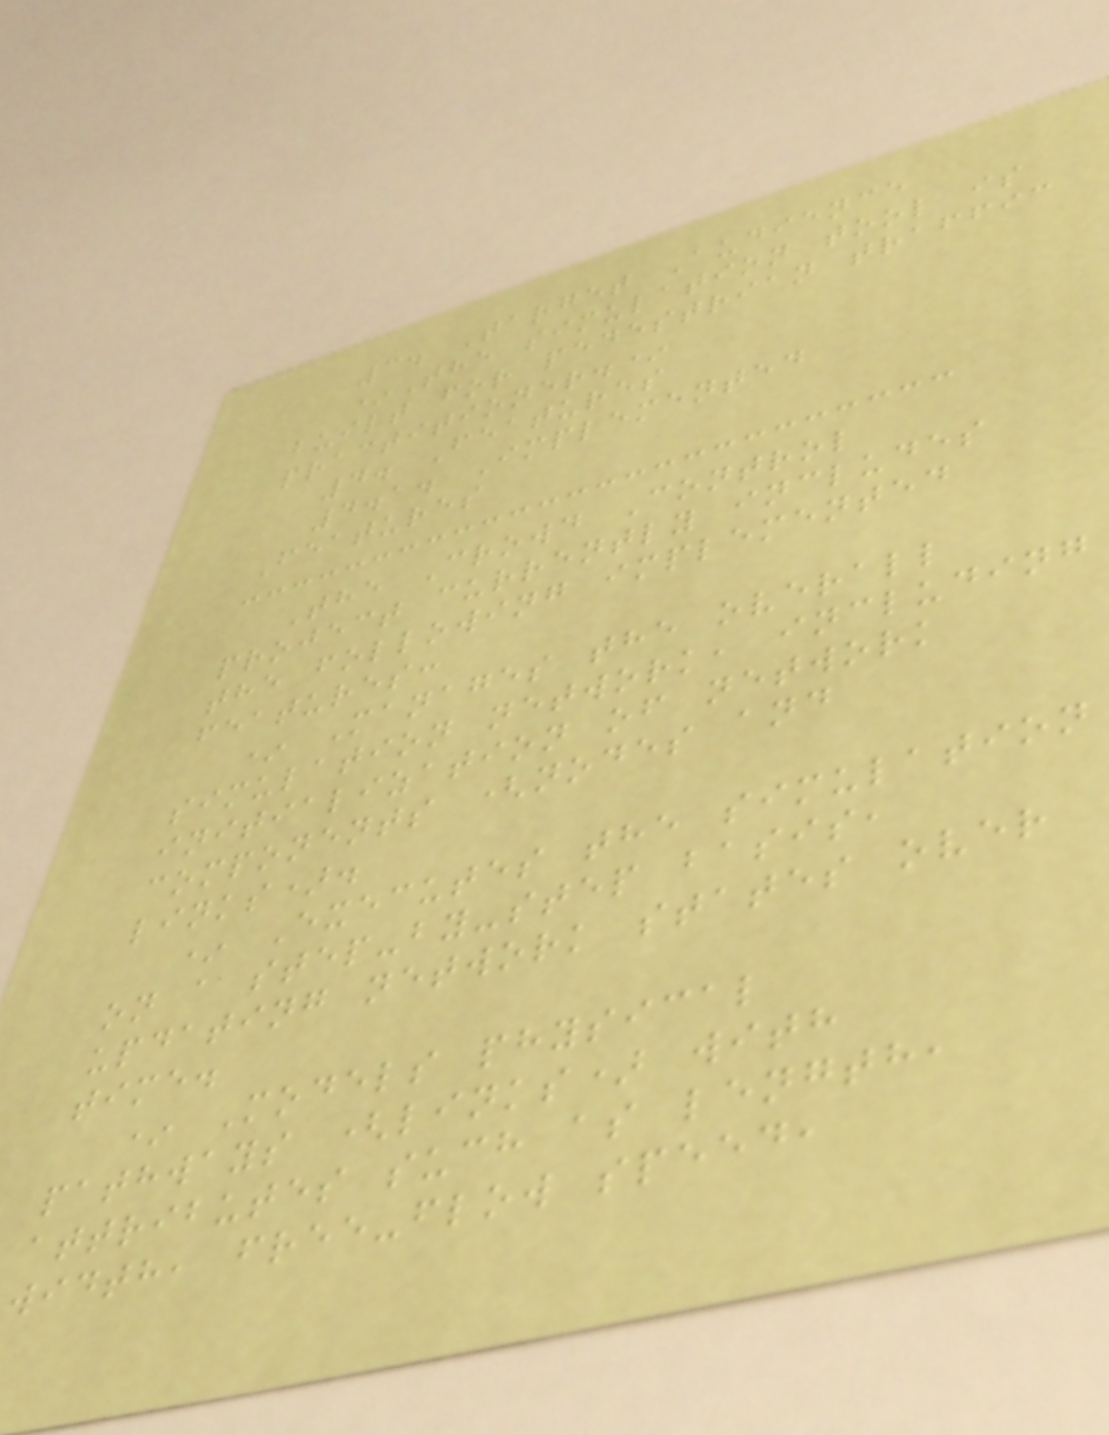3. Target Audience
*The simulation tool is
built for pedestrian traffic
practitioner.*
4. Features
4.1. Implemented
Features
The Crowd Control
project currently includes
the following implemented
features:
* Manages the overall
simulation network, including
initialization of network
components (nodes and
links).
* Executes the simulation
on a step-by-step basis,
updating network states over
time.
* Models physical
pathways (links) with
attributes such as length,
width, free-flow speed,
